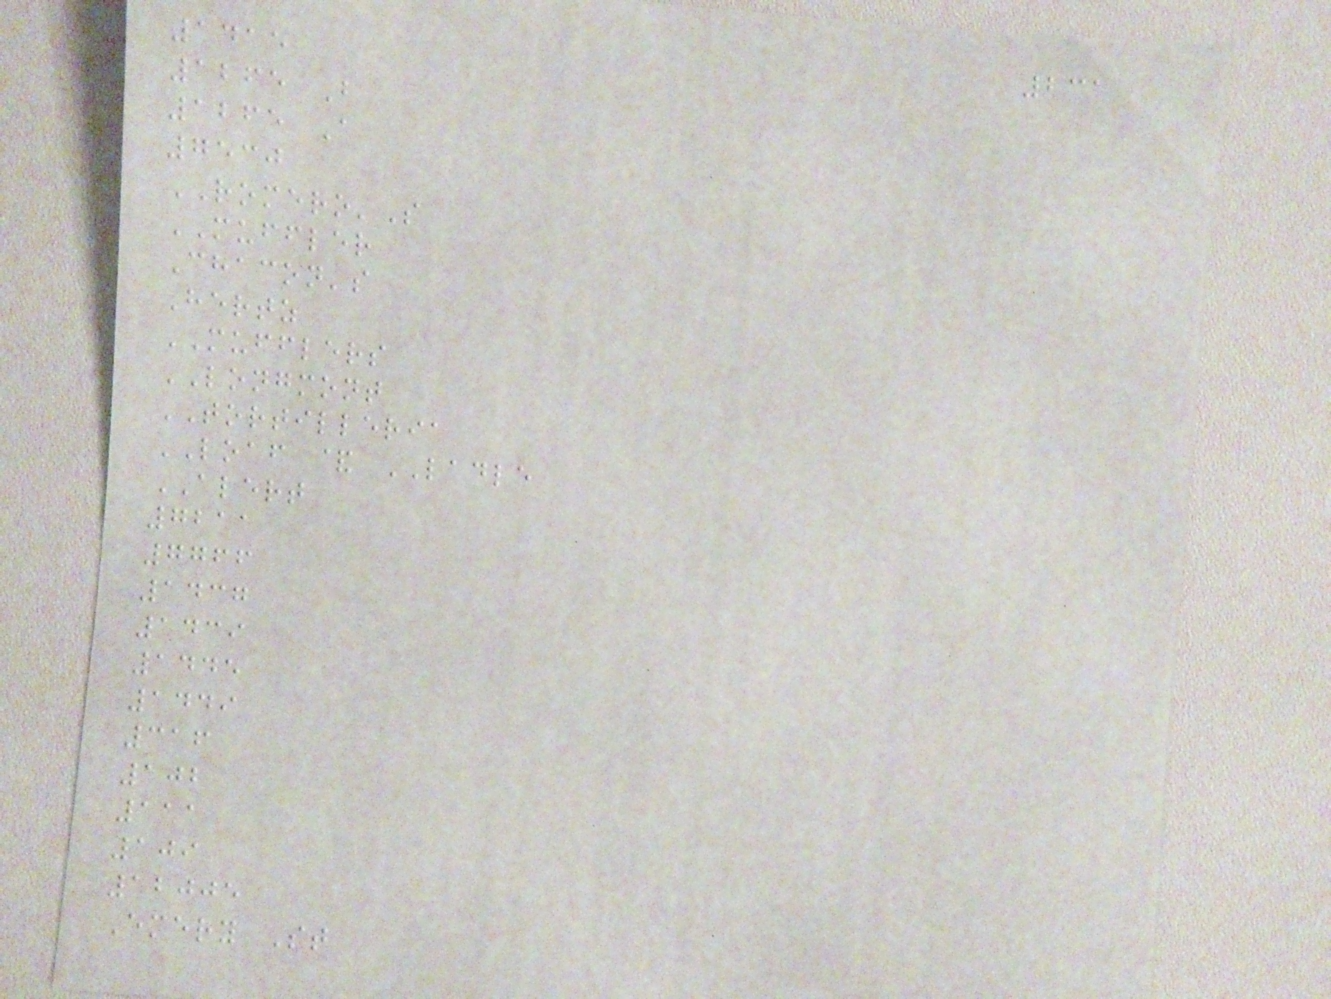231
1415
1265 B
1265 A
7530
ROMERO'S
MUFFLER
Chacon's
Hertz
MUFFLERS
LONGMONT
TORTILLERIA
LOAF & LADLE
ALERT
7211
7766
1437
1439
1445
1449
316
102
111
109
12005
Emery St
